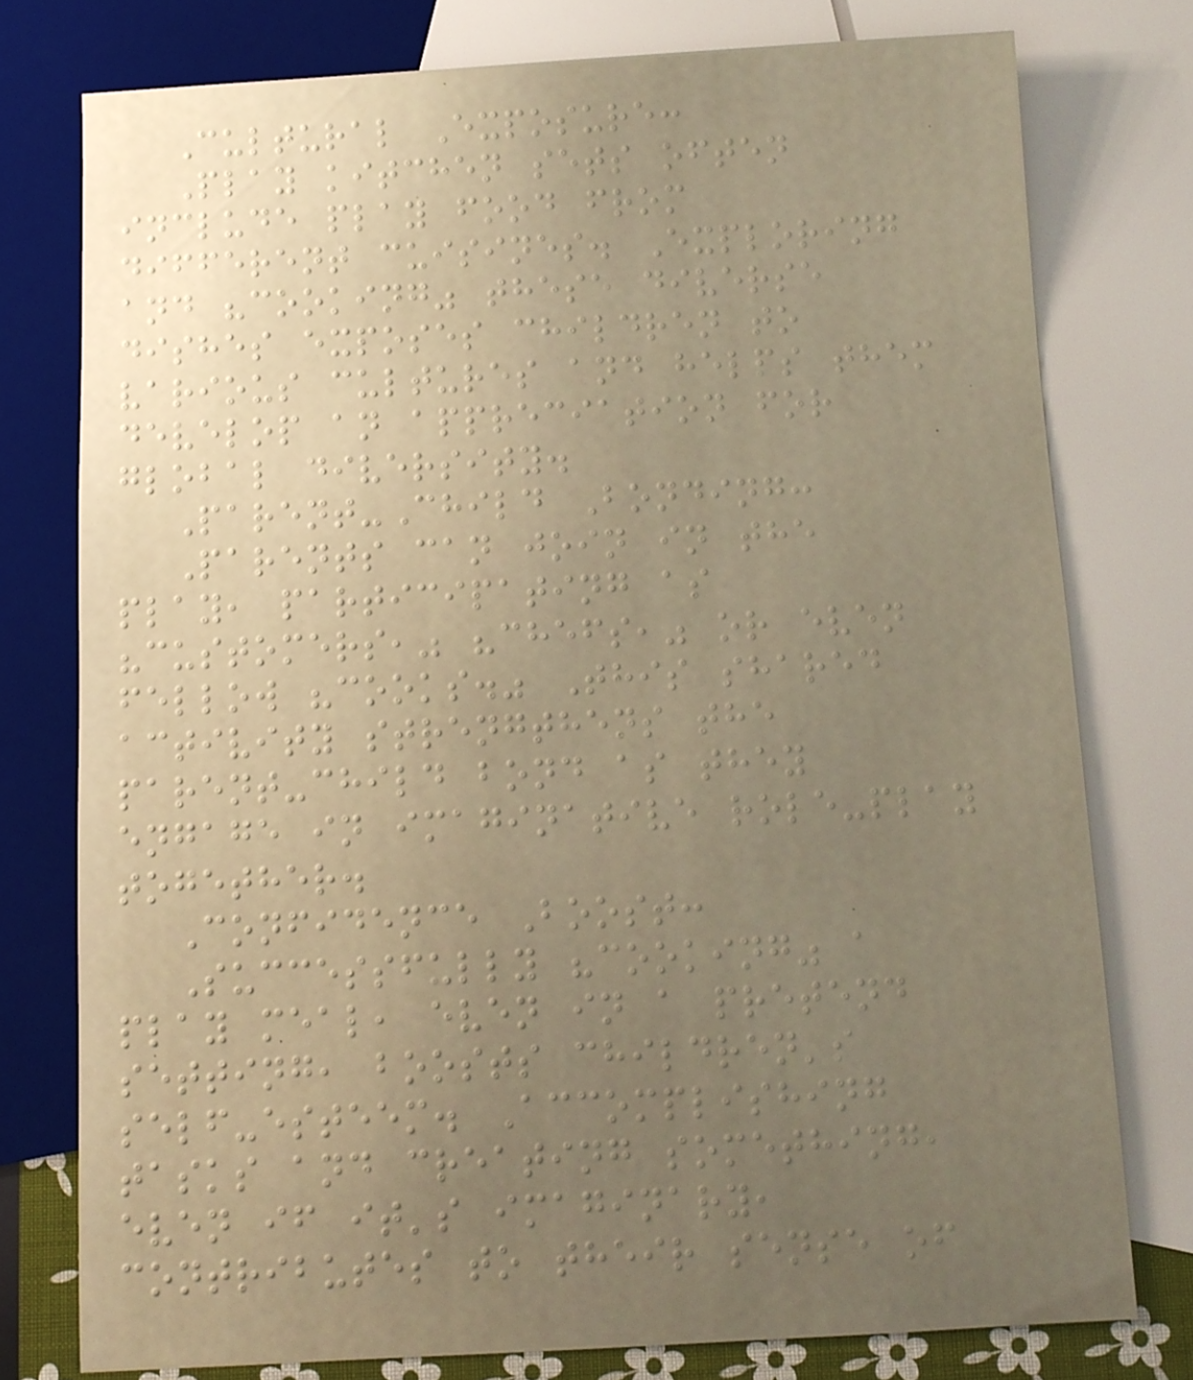Cultural Exposure:
Play kitchen sets often
include play food from
different cuisines. Exploring
and "cooking" these diverse
dishes exposes children to
various cultures and helps them
develop an appreciation for
global diversity.
Parent-Child Bonding:
Parents can join in the
play, participating as
"customers," "chefs," or even
fellow "cooks." This shared
activity strengthens the
parent-child bond as they
engage in imaginative role-play
together.
Confidence Boost:
Successfully "cooking" a
play meal, even in a pretend
setting, boosts children's
self-esteem. Accomplishing
tasks and creating something,
even if it's imaginary,
contributes to their sense of
